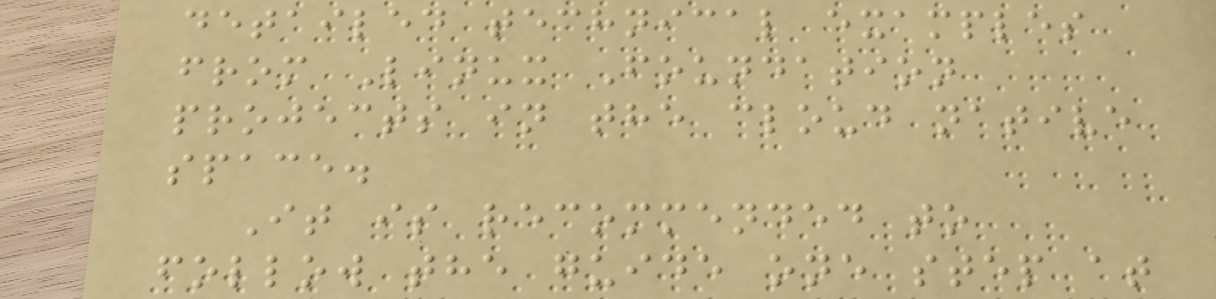detailed technical examples
from Linux Foundation
projects in the cloud native
space.
It is recommended to
follow the guide one step at
